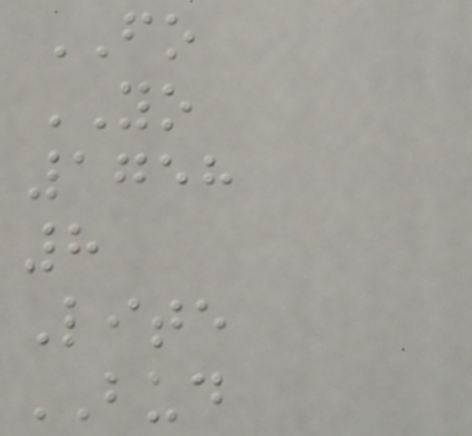FO
YO
1758
8
Lite
BUD
